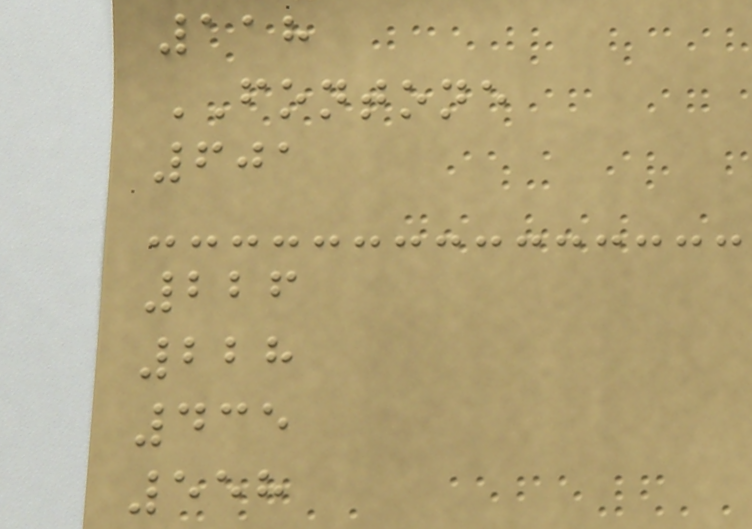118
FONTONE
601
226
228
435
558
